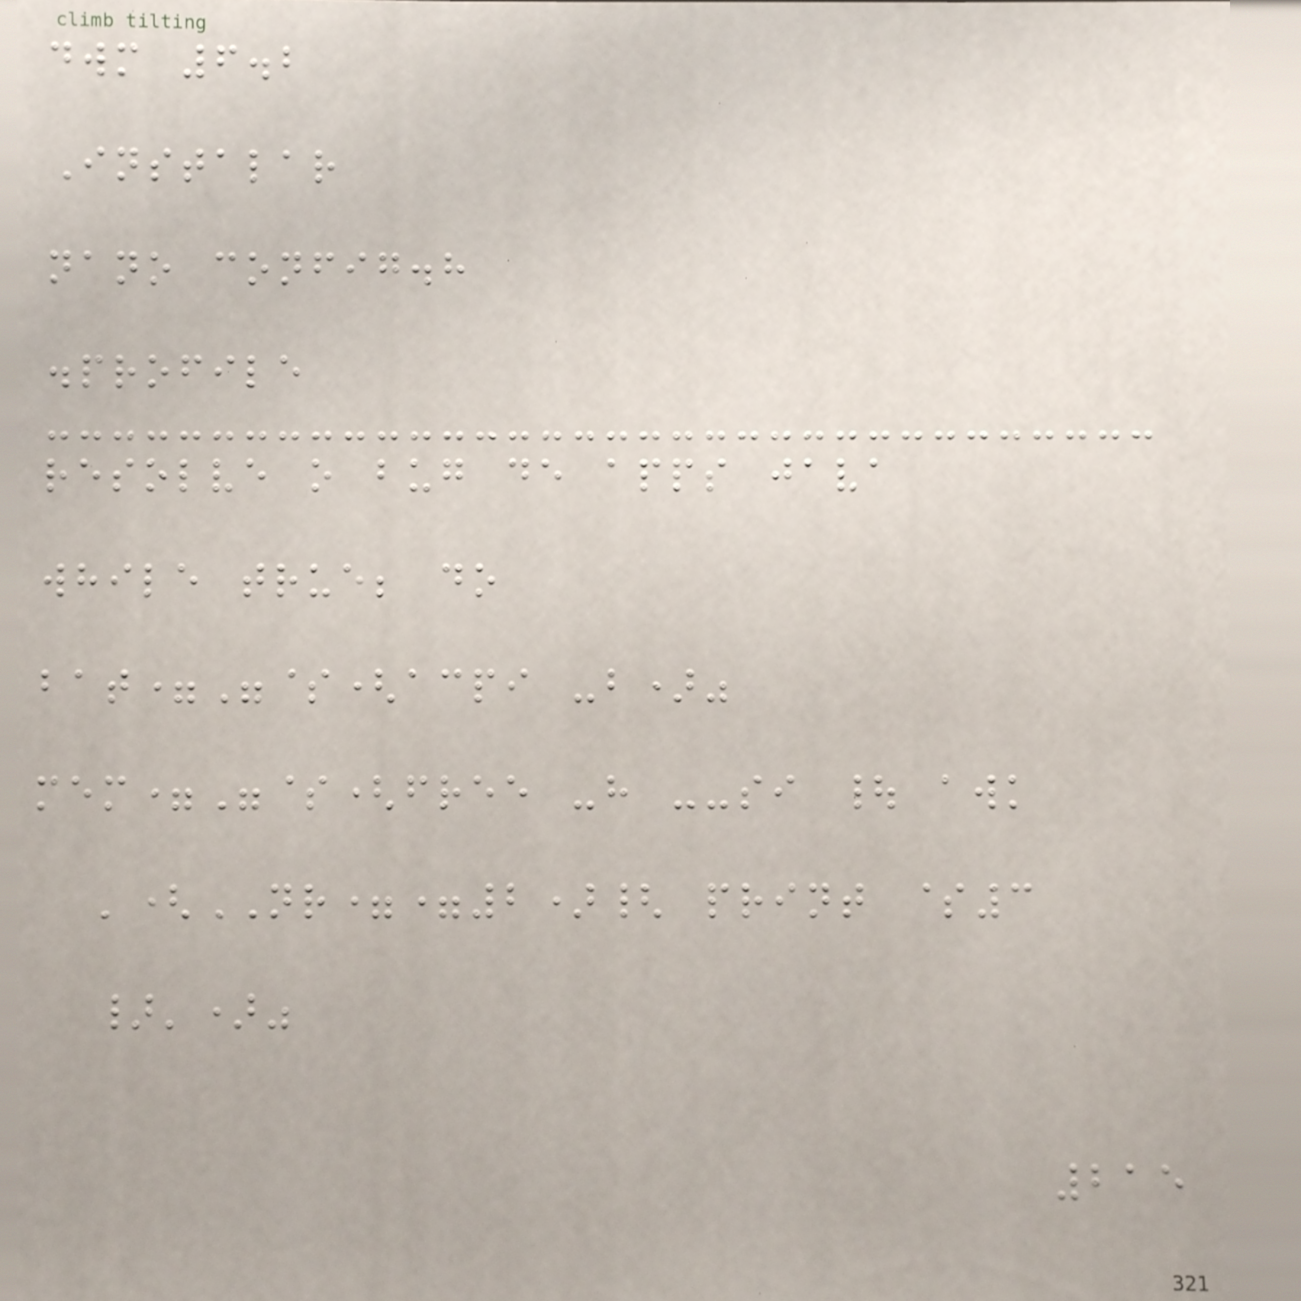dwm 6.2
Instalar
nano config.h
.profile
resolve o bug de apps java
while true; do
bat="$(acpi -b)"
mem="$(free -h --si | awk
'(NR==2){ print $3
}')"
215
